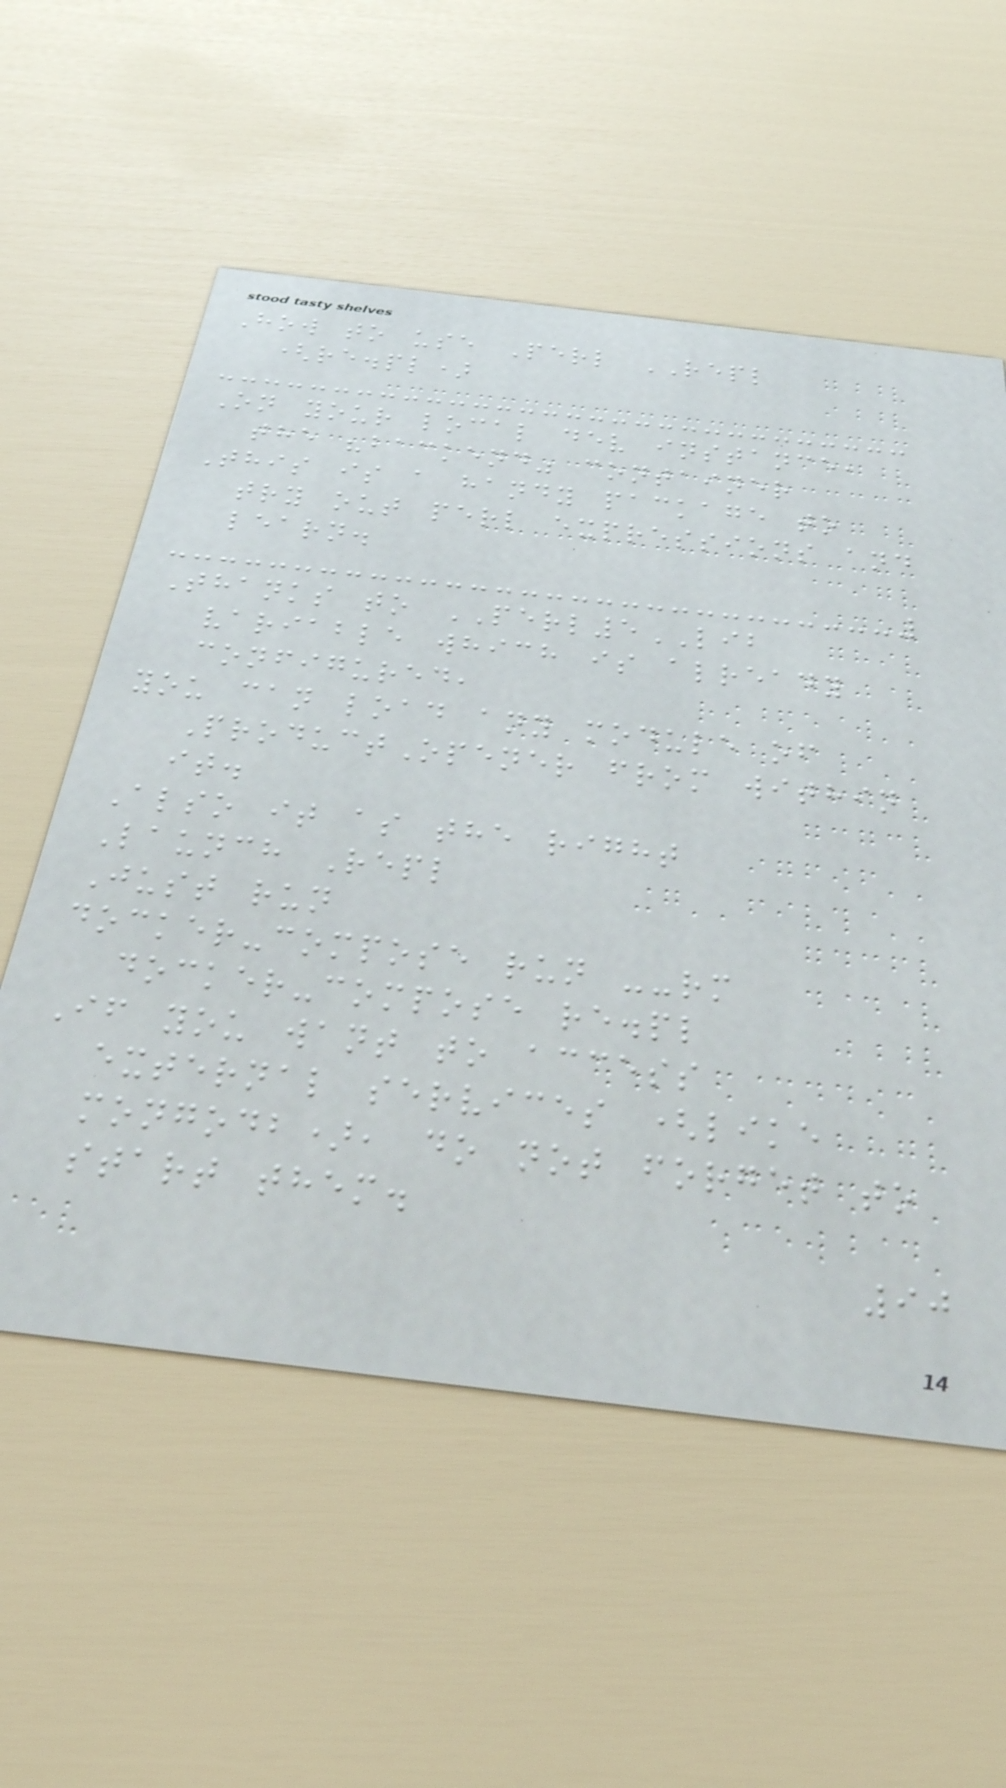How to use Perl REPL
(re.pl)
On your local dev instance,
the "backend" container
This is a handy package to
try out perl expressions and
learn.
Thanks to PERL5LIB
variable which is already
configured,
you can load any module of
ProductOpener from within
it.
Also it as the right
Launch Repl
Just run
docker-compose run --rm
docker-compose re.pl
If you want to access
external services (like
mongodb), do not forget to
start them.
90
